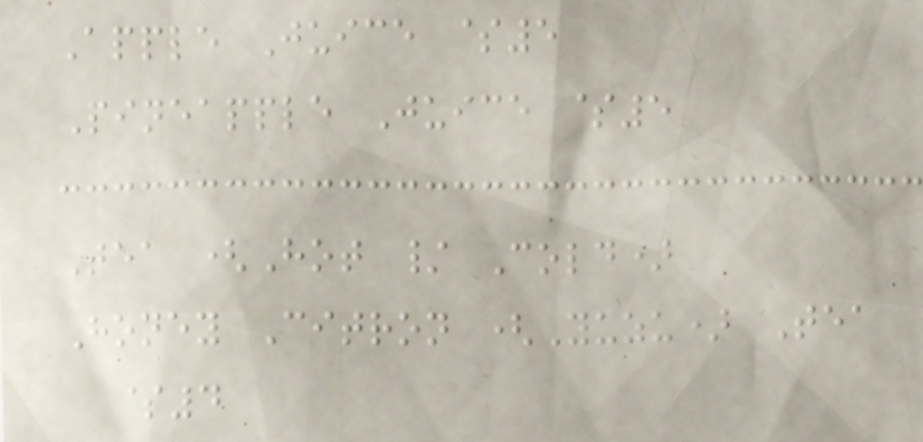Apple Juice $5
Pineapple Juice $5
Tea (Hot / Cold)
Honey Citron (Yuzu) Tea
$4
